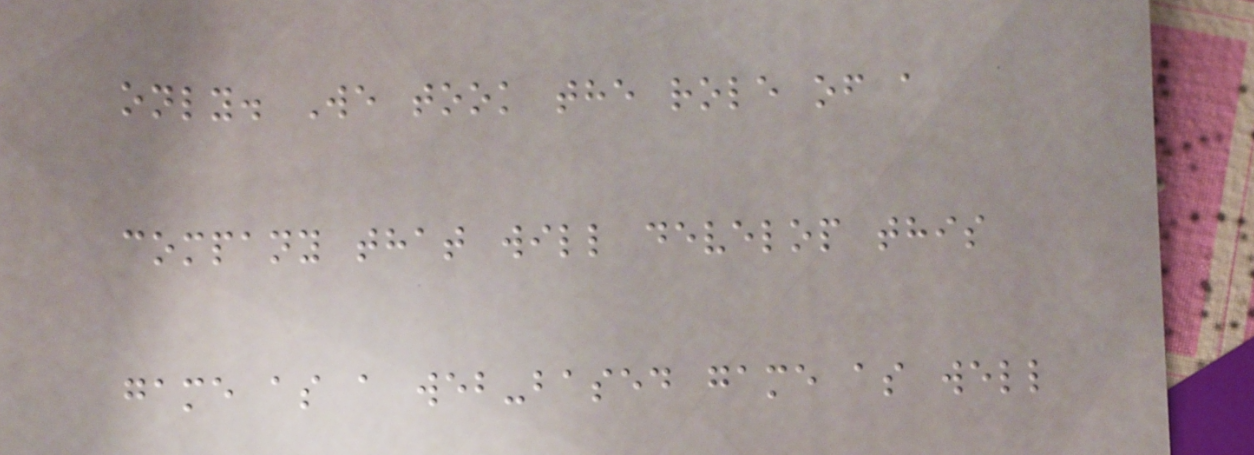only. We took the role of a
company that will develop this
game as a web-based game as well
